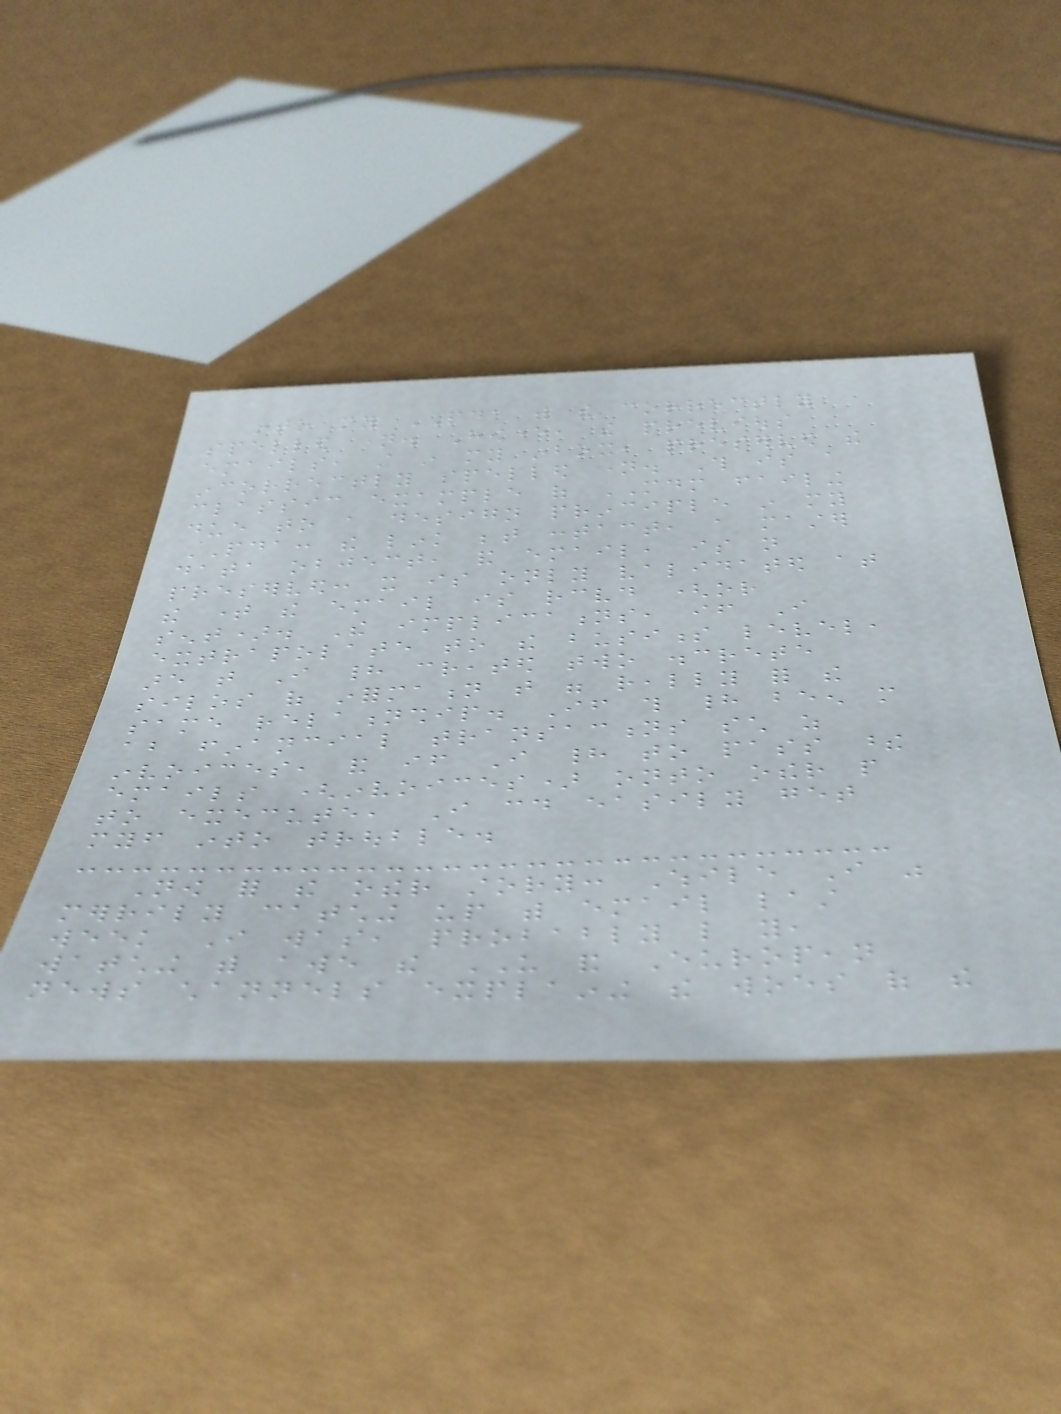into my PDA with the correctly
spelled name. However, the previous
emails, still in my inbox, preserved the
incorrectly spelled name. This is a
classic example of MDM failing
due to a design principle in my
PDA: the link between contact, a master
data object, and email, is not
preserved: it is only validated at
the time the email is received (or
sent). The implications, if I
extrapolate to the business level,
are that I had created two discrete
silos of information that were really for the
same relationship. If this had been more
about financial transactions such as
invoices, and if I had to pass these
emails (invoices) onto other people
to execute, I could easily get
myself into trouble.
Now for the other story: While I was
merrily catching up with email last
week I was, probably like you,
watching with awe the US and European
news channels explaining the woes of the
